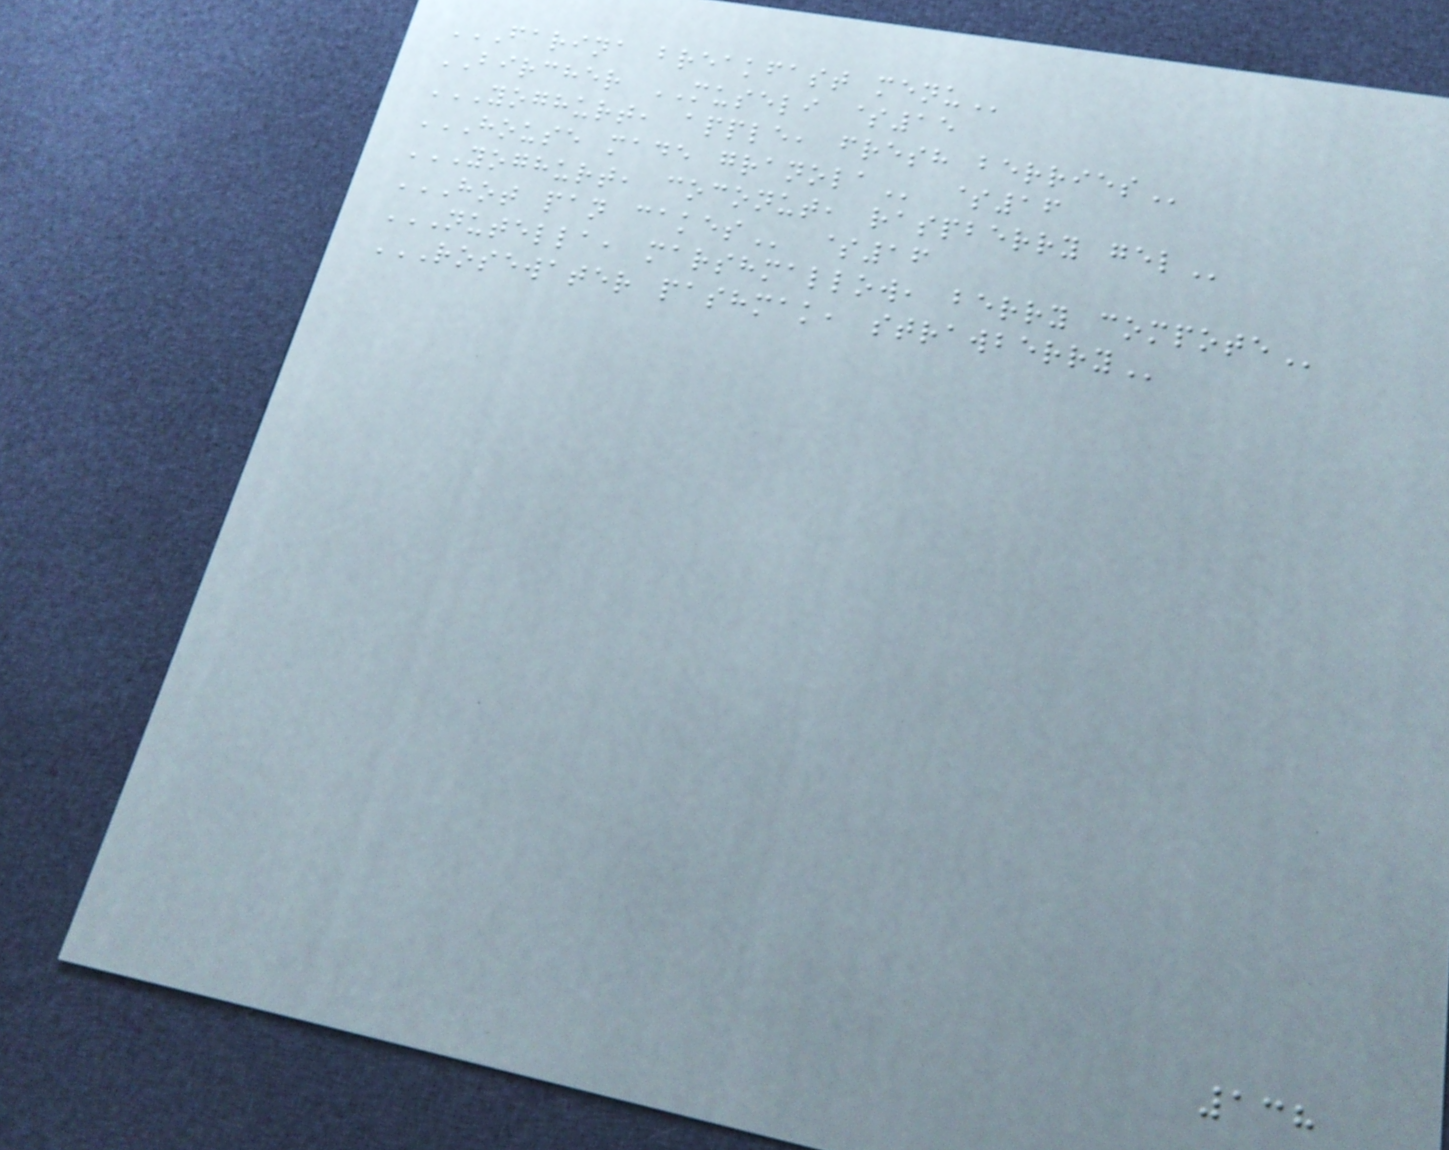FARINA BREAKFAST MENU
BIRCHER MUSELI $15
YOGHURT, APPLE, FRESH BERRIES
HOUSE MADE GRANOLA $16
YOGHURT, COCONUT, RASPBERRY GEL
HOT PAN CAKES $16
NUTELLA, MARSHMALLOW, BERRY COMPOTE
ROSEWATER PASHMAK, STRAWBERRY
138
